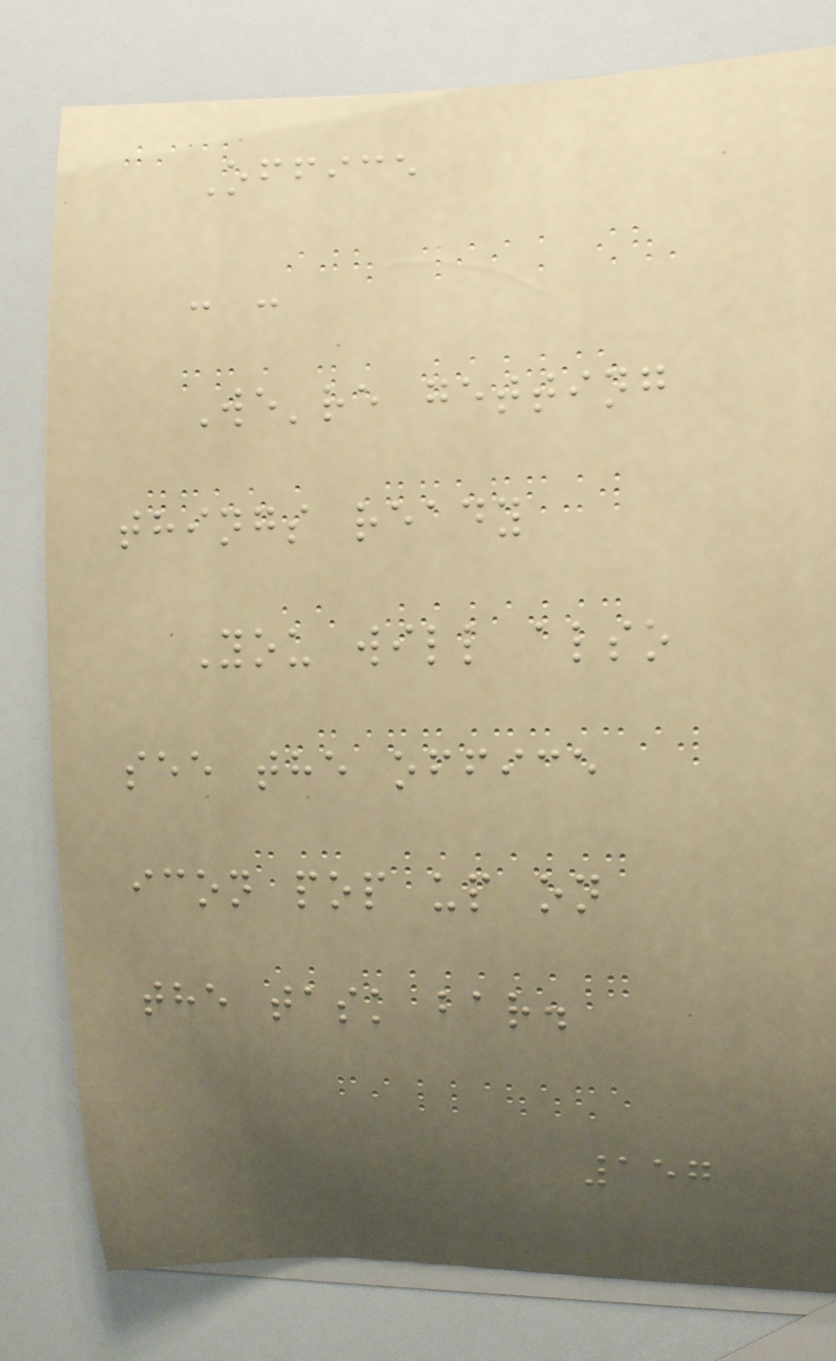Office
- -
We're getting
things ready
You will also
see the office
icon pop up on
the task bar.
157
